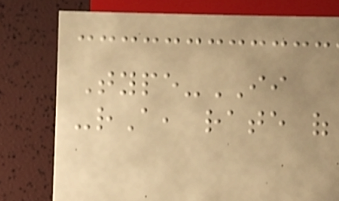Type-II
-rA, rate of
